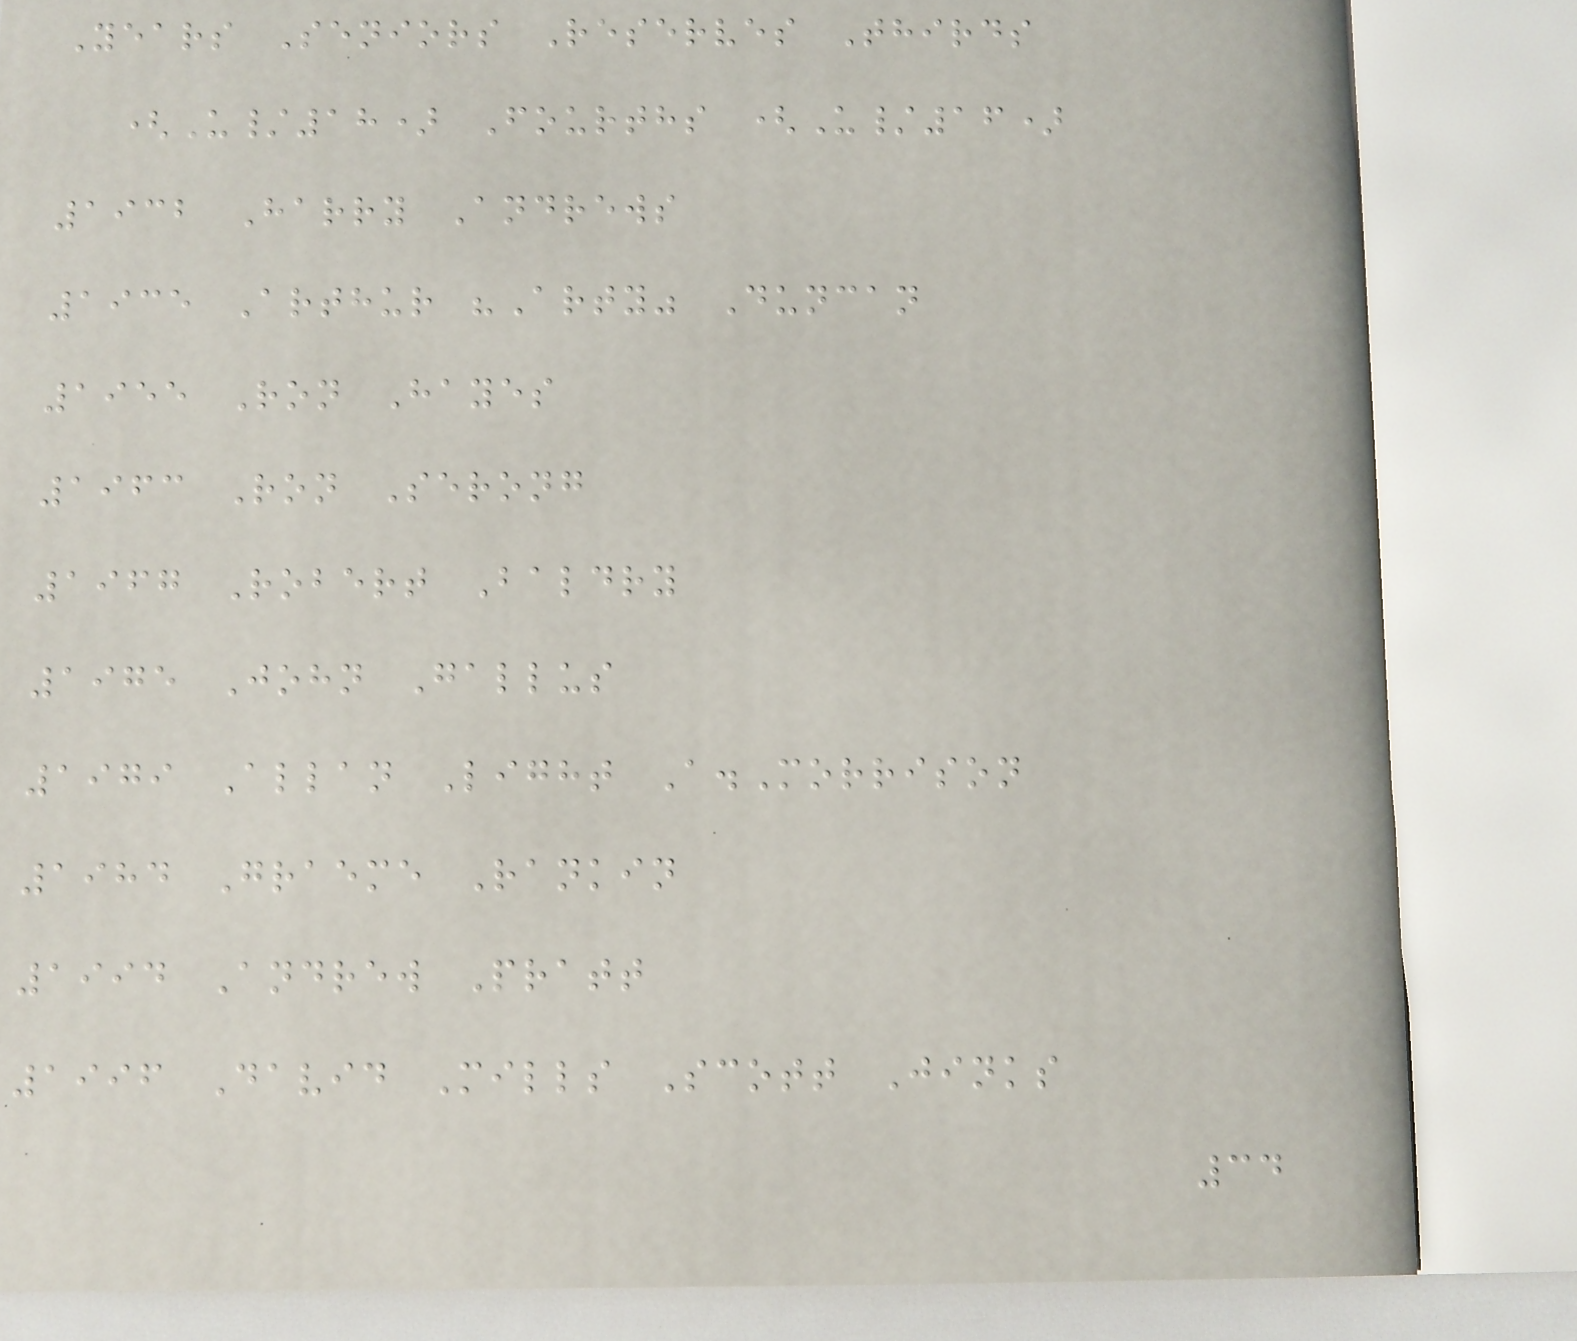Years Seniors Reserves Thirds
(U/18) Fourths (U/16)
1932 Harry Andrews
1935 Arthur "Arty" Duncan
1955 Ron Hayes
1963 Ron Serong
1967 Robert Baldry
1975 John Gallus
1979 Allan Light A.Morrison
1984 Graeme Rankin
1994 Andrew Pratt
1996 David Mills Scott Jinks
34
